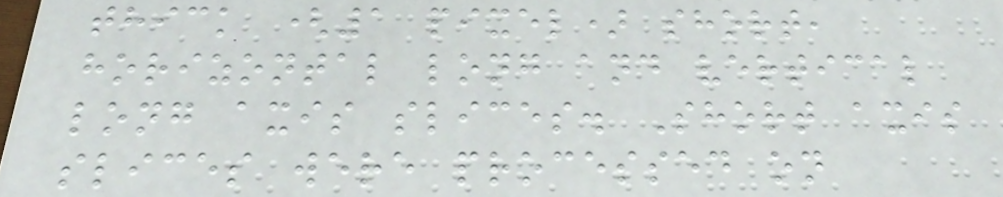thick (1 pixel) short,
horizontal long and vertical
long axis slices. Short axis
slices were processed on
